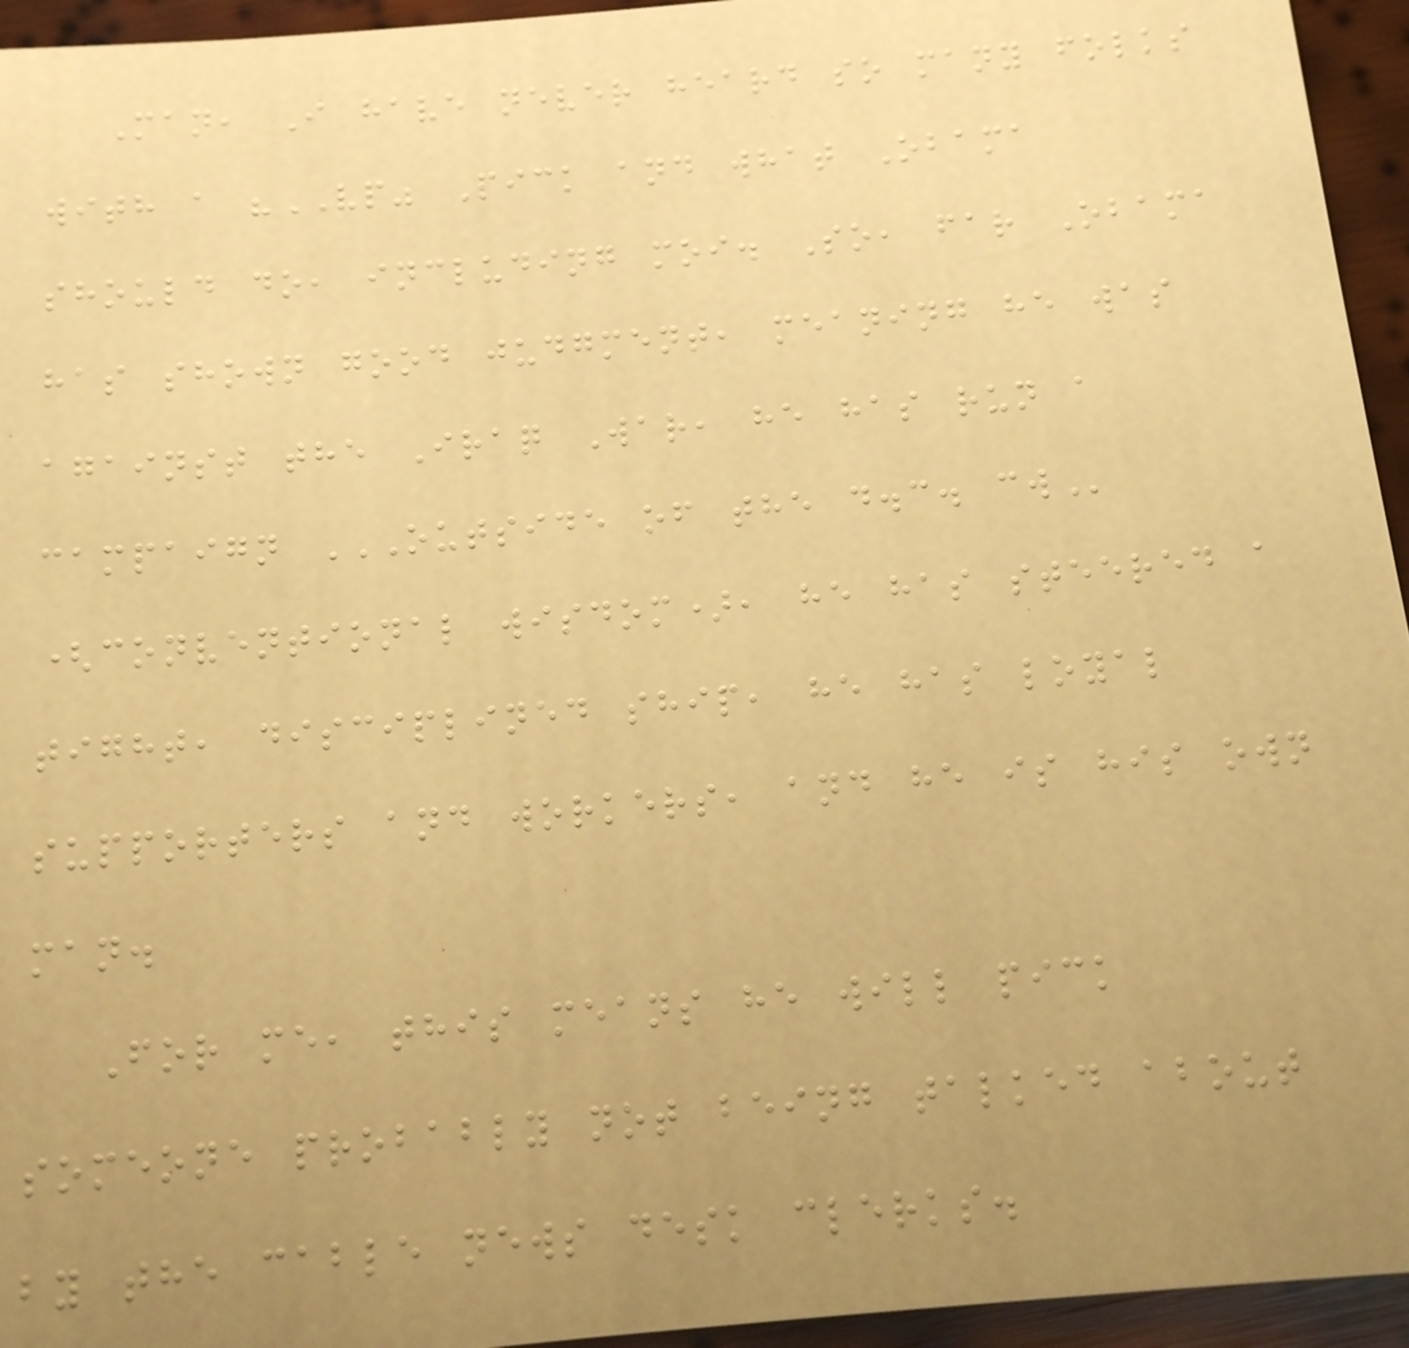Man, I have never heard so many folks
with a "VP" Pick and what Obama
should do, including moi. So, far Obama
has shown good judgment, meaning he was
against the Iraq War, he has run a
campaign OUTSIDE OF THE D.C. CW
(conventional wisdom), he has steered a
tight, disciplined ship, he has loyal
supporters and workers, and he is his own
man.
For me, this means he will pick
someone probably not being talked about
by the cable news desk clerks.
